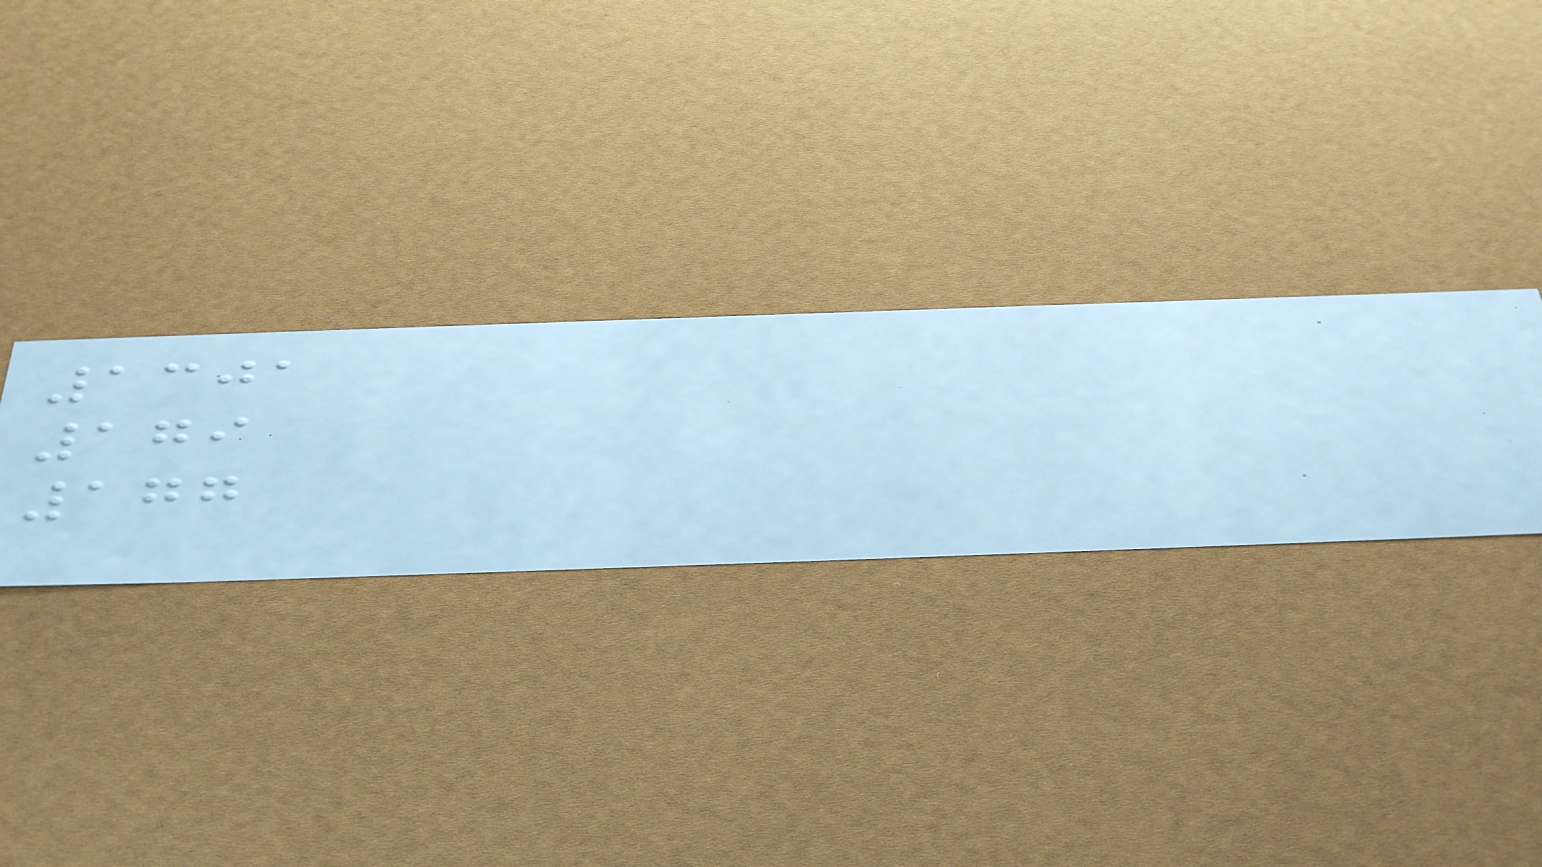1301
179
177
